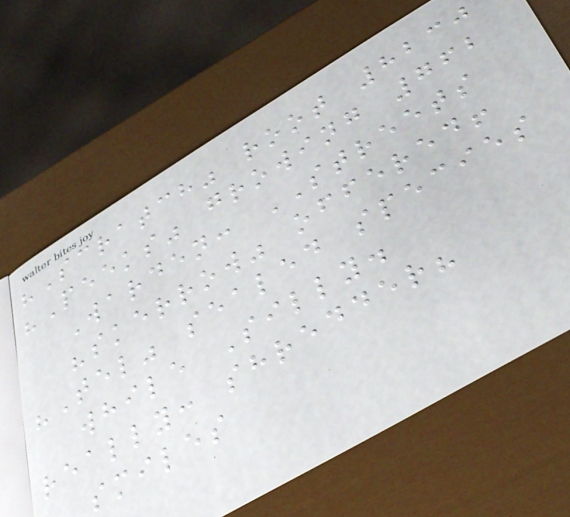"Scratch" root 8230
"Peeks" growing 762
Warden: STREETS
"skerrow" offered!
"Tel" sealed species
while Silly.
really: shredder?
smiles
